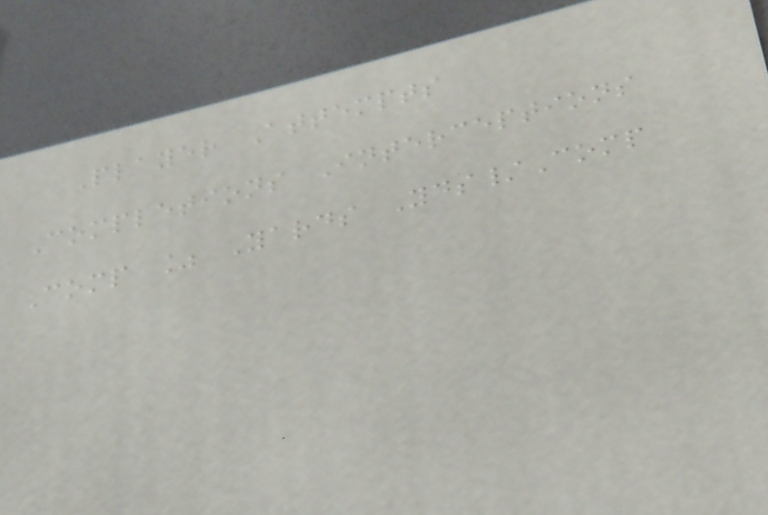Player Attempts
Completions Interceptions
Comp % Yards Yds/Comp
